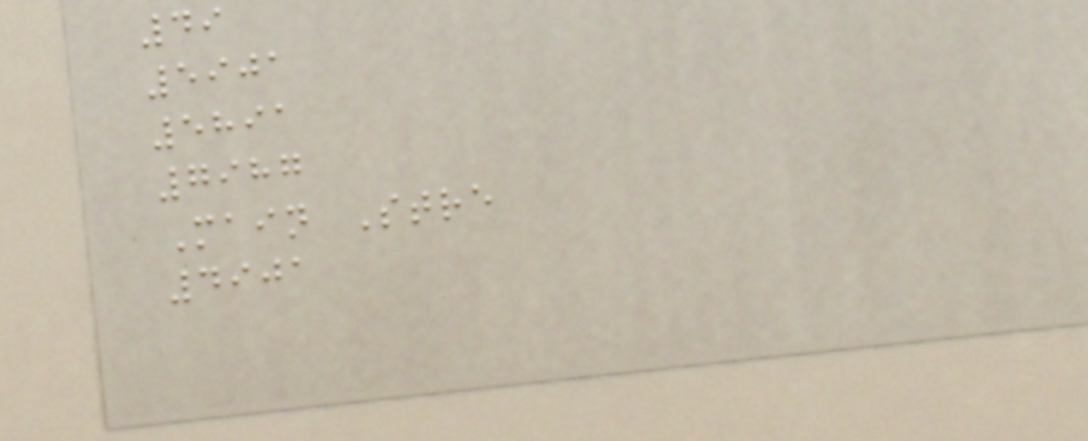49
5901
5891
7987
Main Stre
4901
